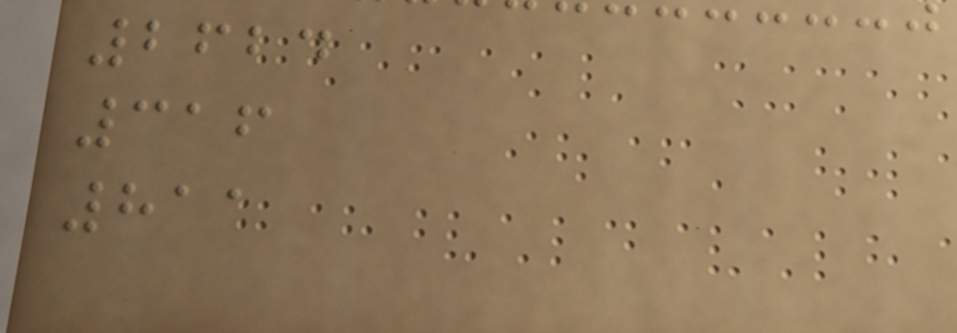2624
316
811
